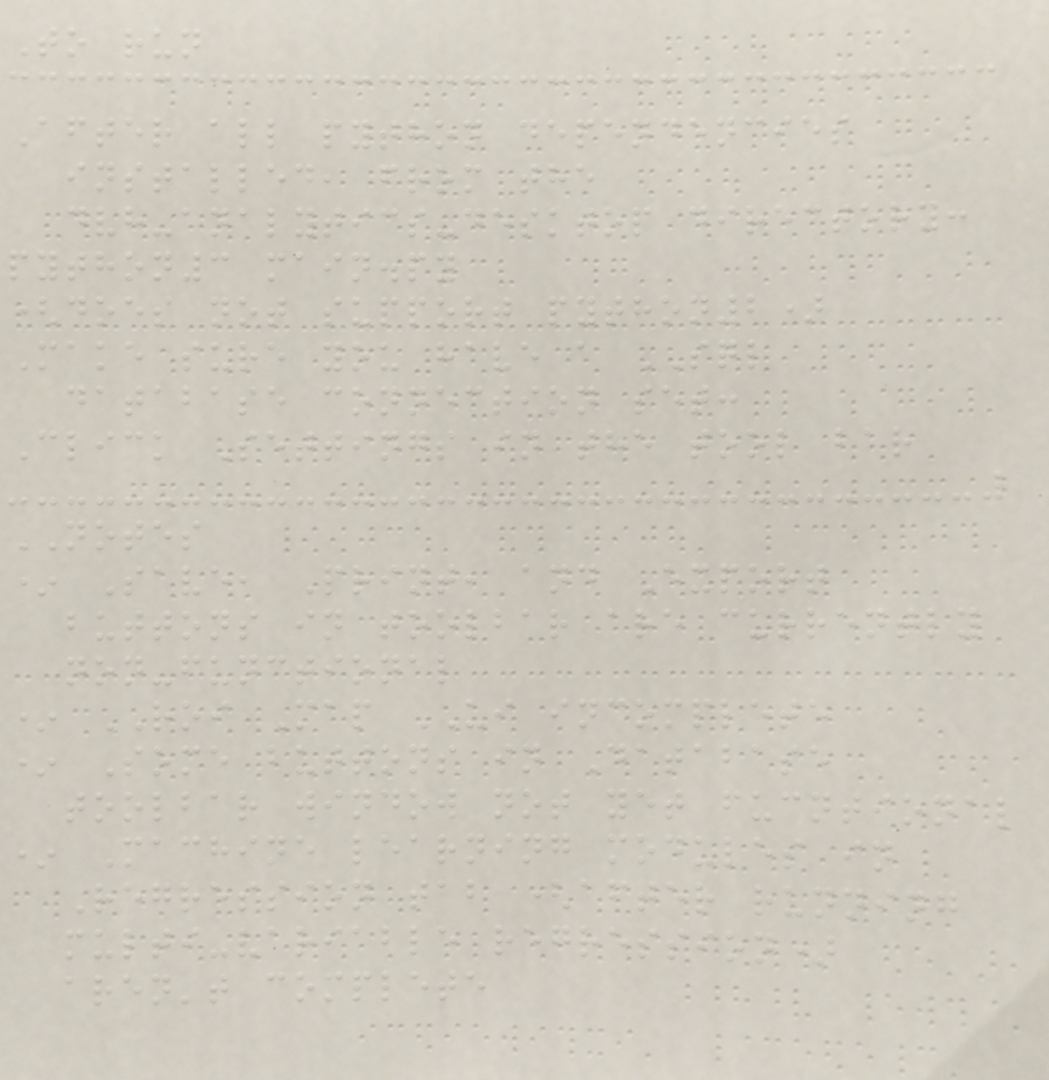To run
After all python dependencies
installed, from the
dvh-analytics-desktop directory:
python3 main.py
(does not support python2)
Make sure you have a SQL
database connection set:
Click Settings in the tool bar
NOTES
* Save, Print, and Export
buttons in toolbar are currently
non-functional
* ROI Map UI incomplete
* Some buttons in Database
toolbar window not yet fucntional
* Machine learning modules in
Regression tab (after running
multi-variable regression)
aren't complete
